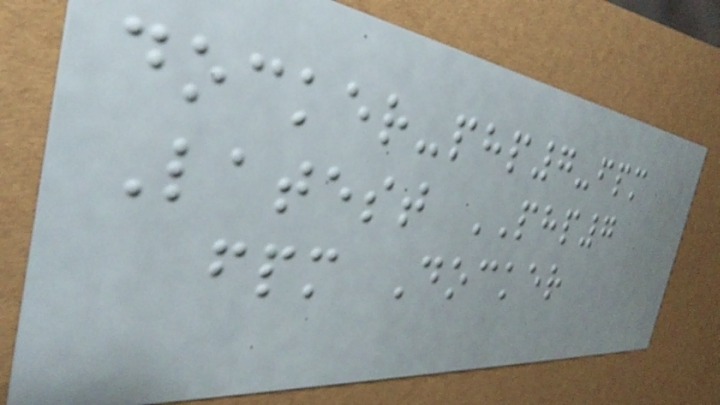docker-php7-fpm
Latest PHP7
fpm Docker
